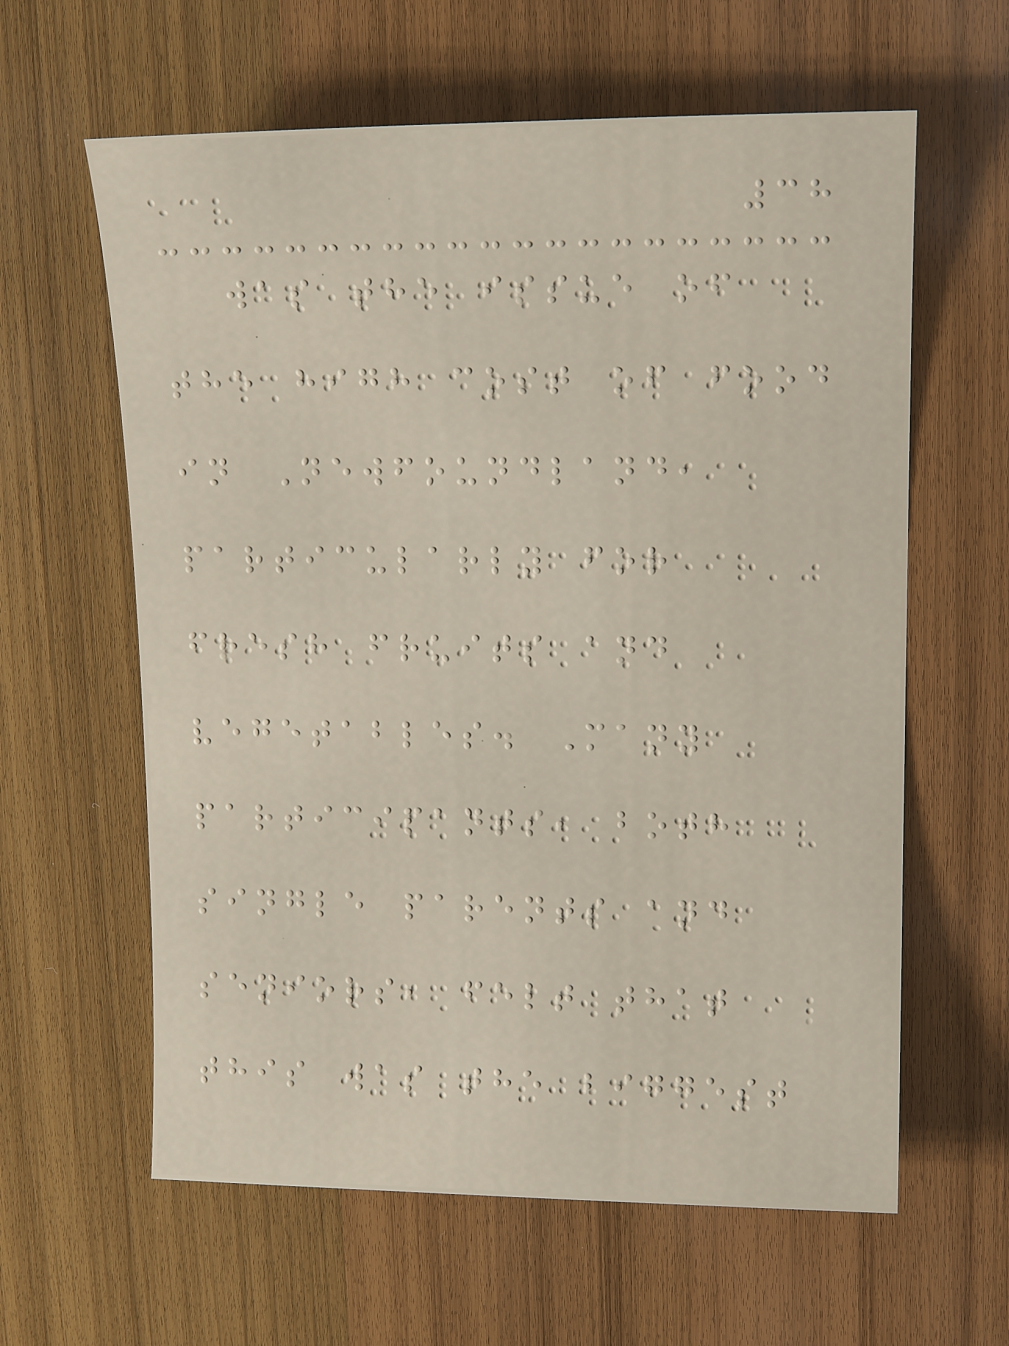38
was the issue of
the high cost of food
in Newfoundland,
particularly for
fresh fruits and
vegetables. Many
participants, both
single parents and
seniors, felt that
this was the biggest
